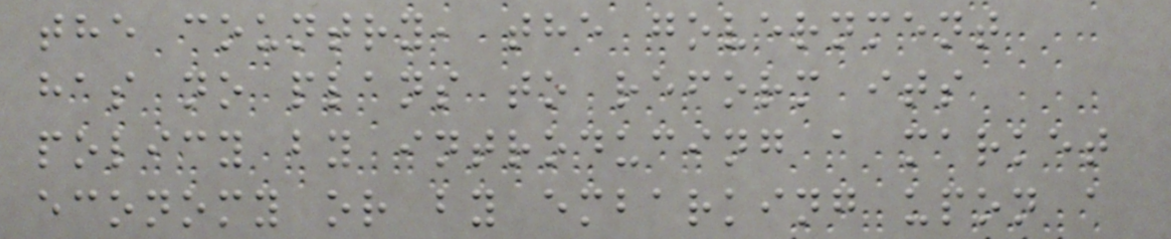the country, the government
has no plans to reform its
policy by introducing a market
economy or by embarking upon a
